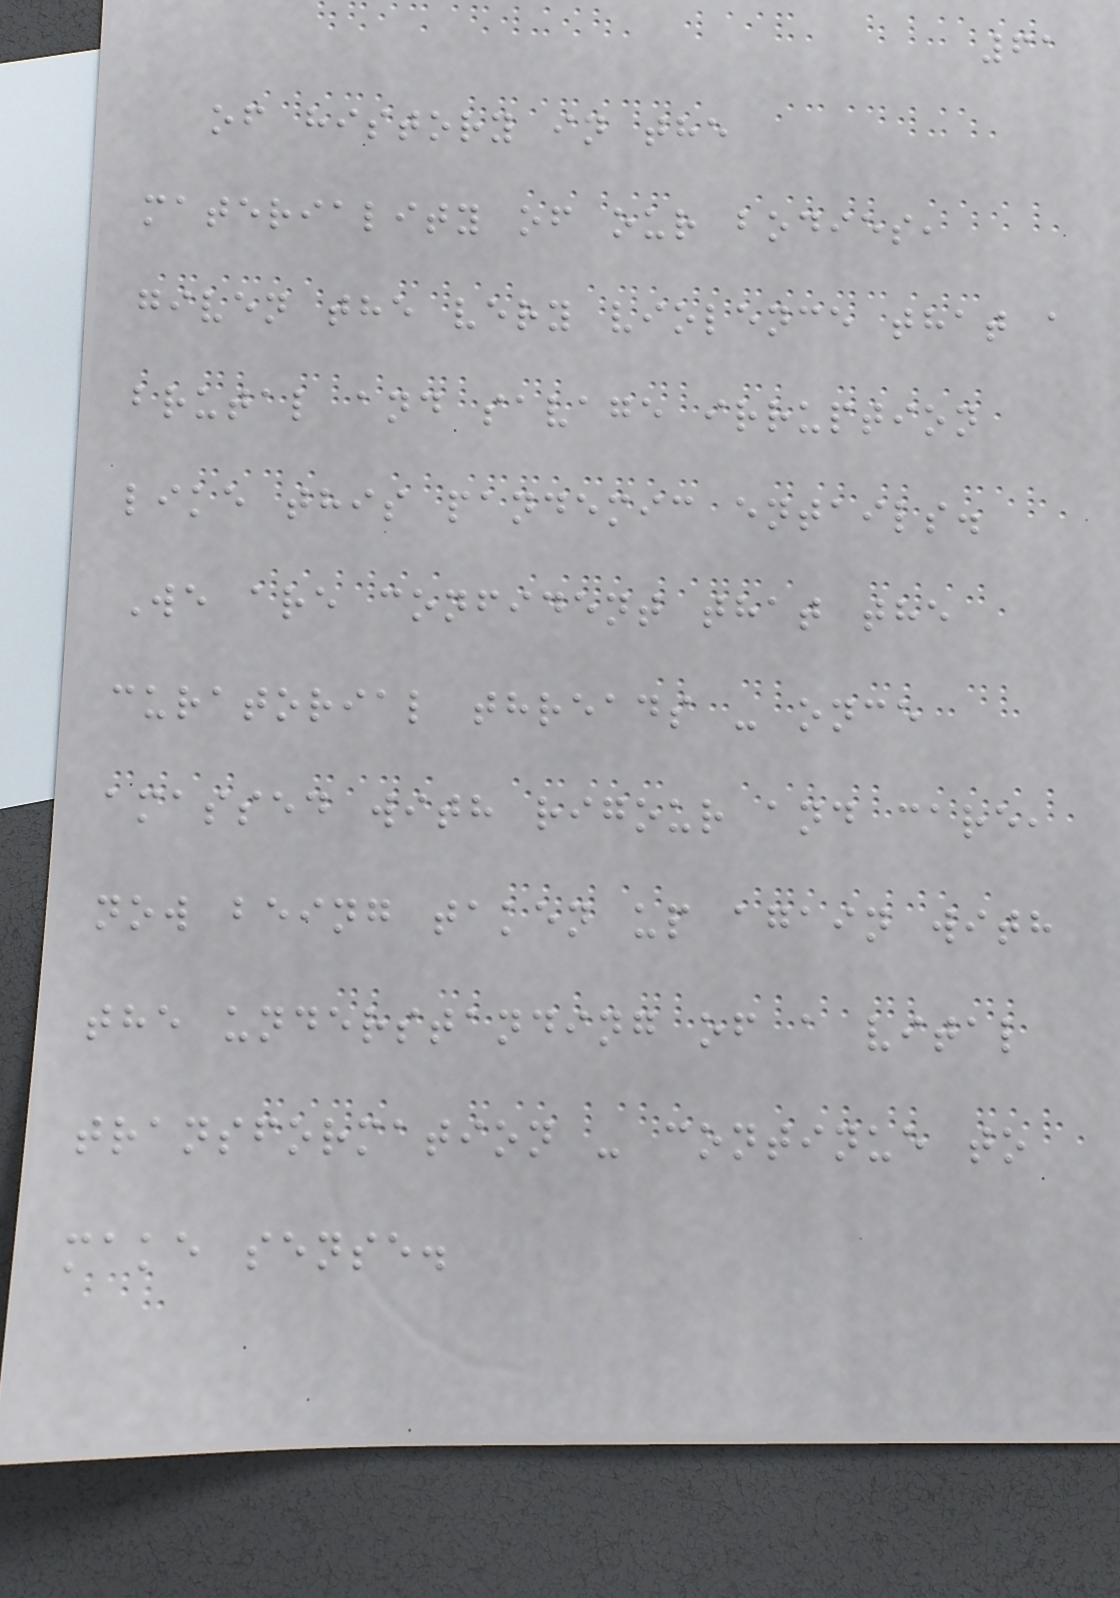61
of history in the
materiality of our bodies,
given the very violence that a
brutal and savage irruption
like this pandemic entails.
We are confident that the
curatorial threads - once
amassed with rigour and care,
now being taken up again with
the understanding of a vital
transformation - continue to
make sense.
